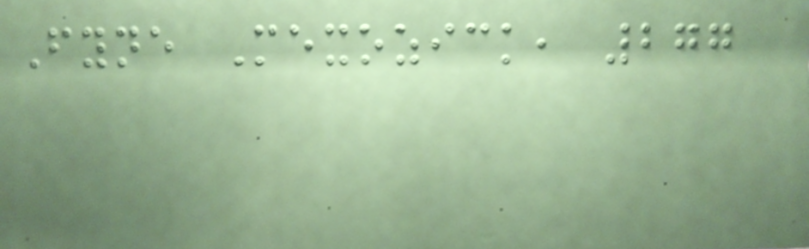Fyne Mexozick, 277
